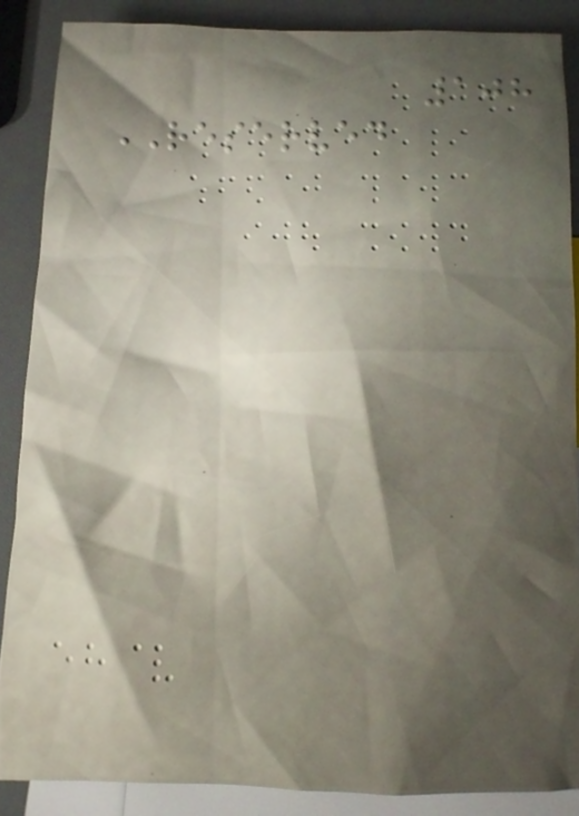108
RESERVED
